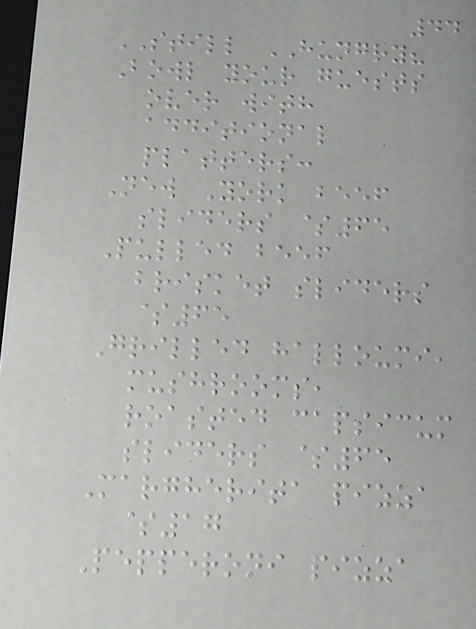44
STILL HUNGRY?
Bowl your guests
over with
additional
platters:
New York beef
sliders $65
Pulled beef
brisket sliders
$65
Grilled halloumi,
mushrooms,
roasted capsicum
sliders $65
Margherita pizza
$17
Pepperoni pizza
